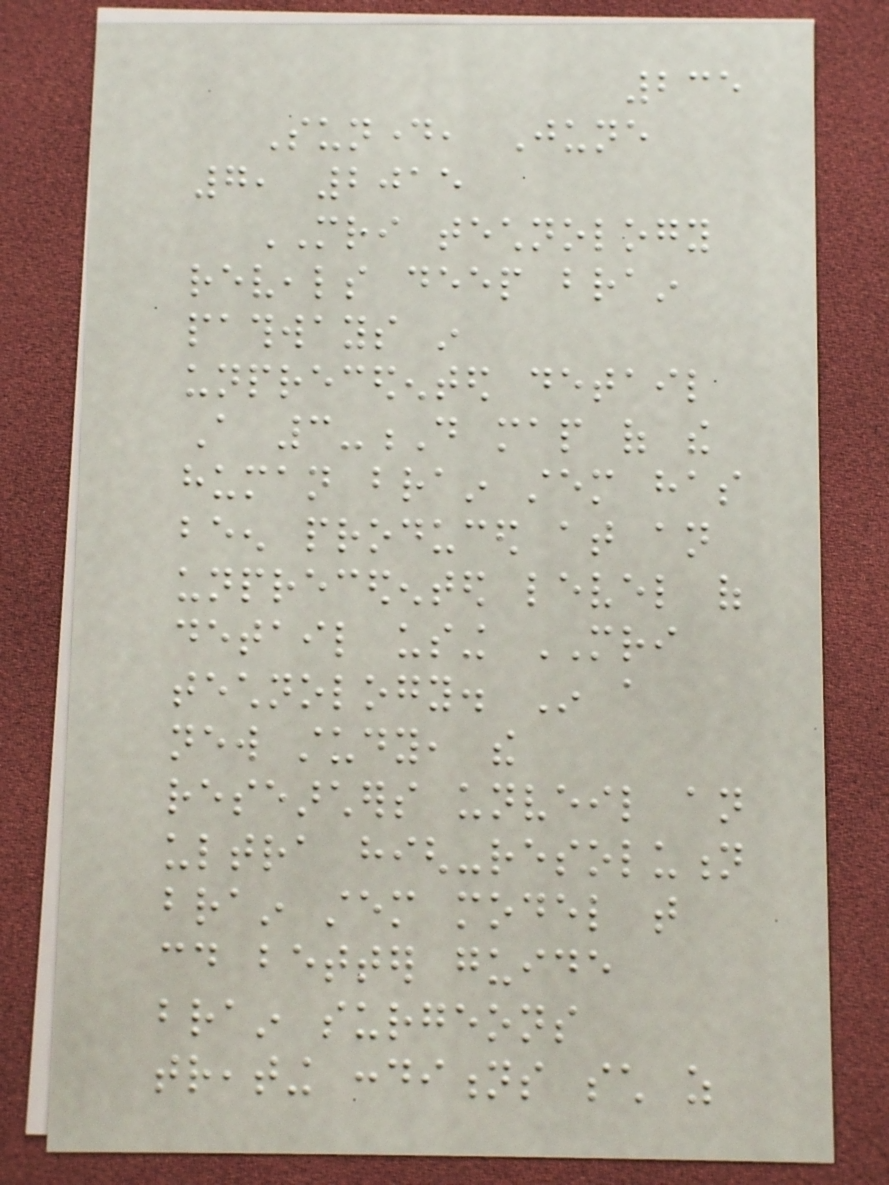235
Sunday, June
7, 2015
MRI technology
reveals deep brain
pathways in
unprecedented detail
A 3-D map of the
human brain stem has
been produced at an
unprecedented level of
detail using MRI
technology. In a
new study, the
researchers unveil an
ultra high-resolution
brain stem model that
could better guide
brain surgeons
treating conditions such as
